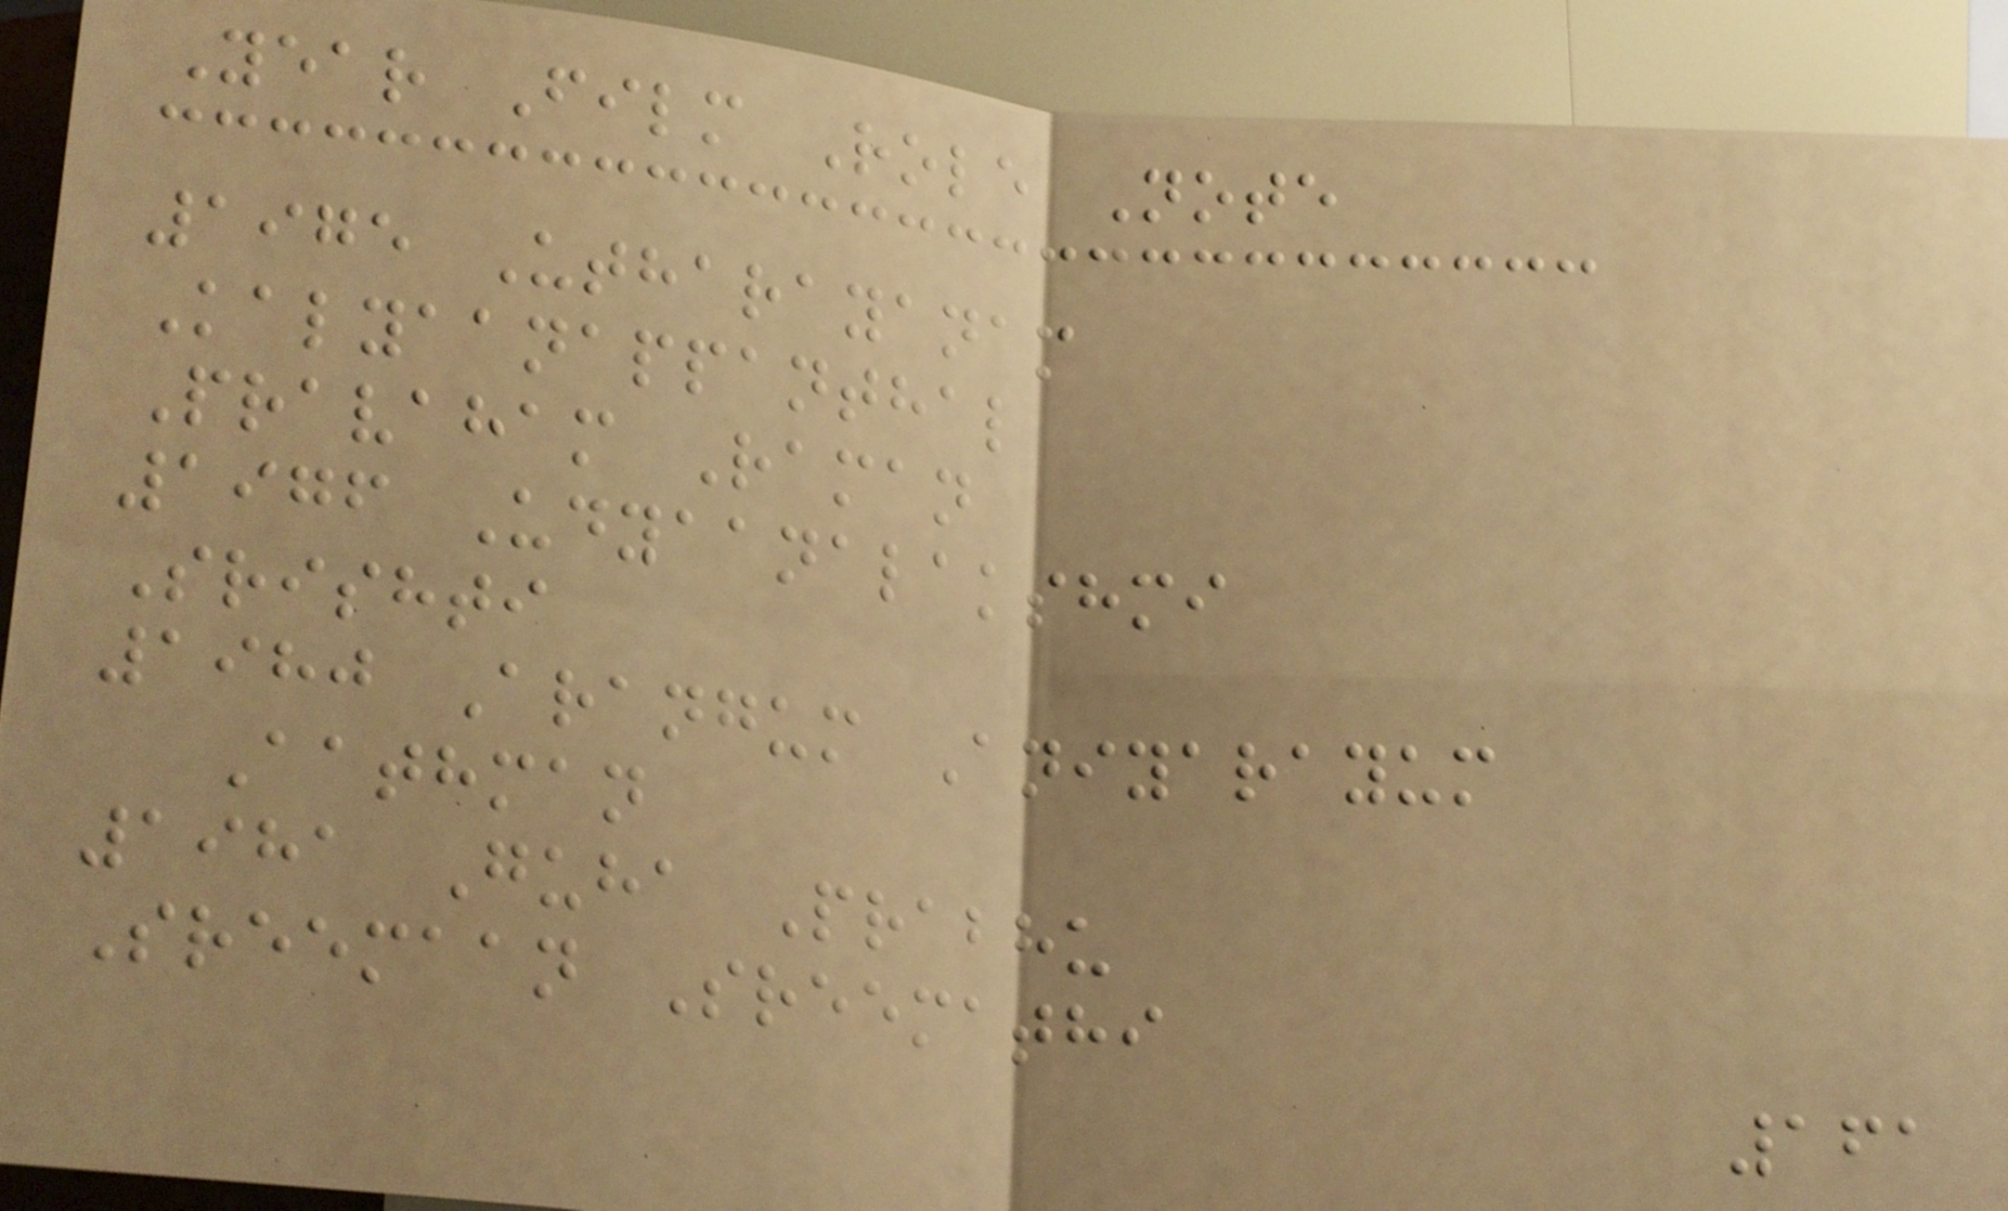Year Film Role Note
1975 Utharayanam
Kalyaanappanthal
Pravaham Raman
1976 Udyaanalakshmi
Srishti
1980 Arangum Aniyarayum
Aathman
1981 Guha Prabhu
Sreemaan Sreemathi
161
